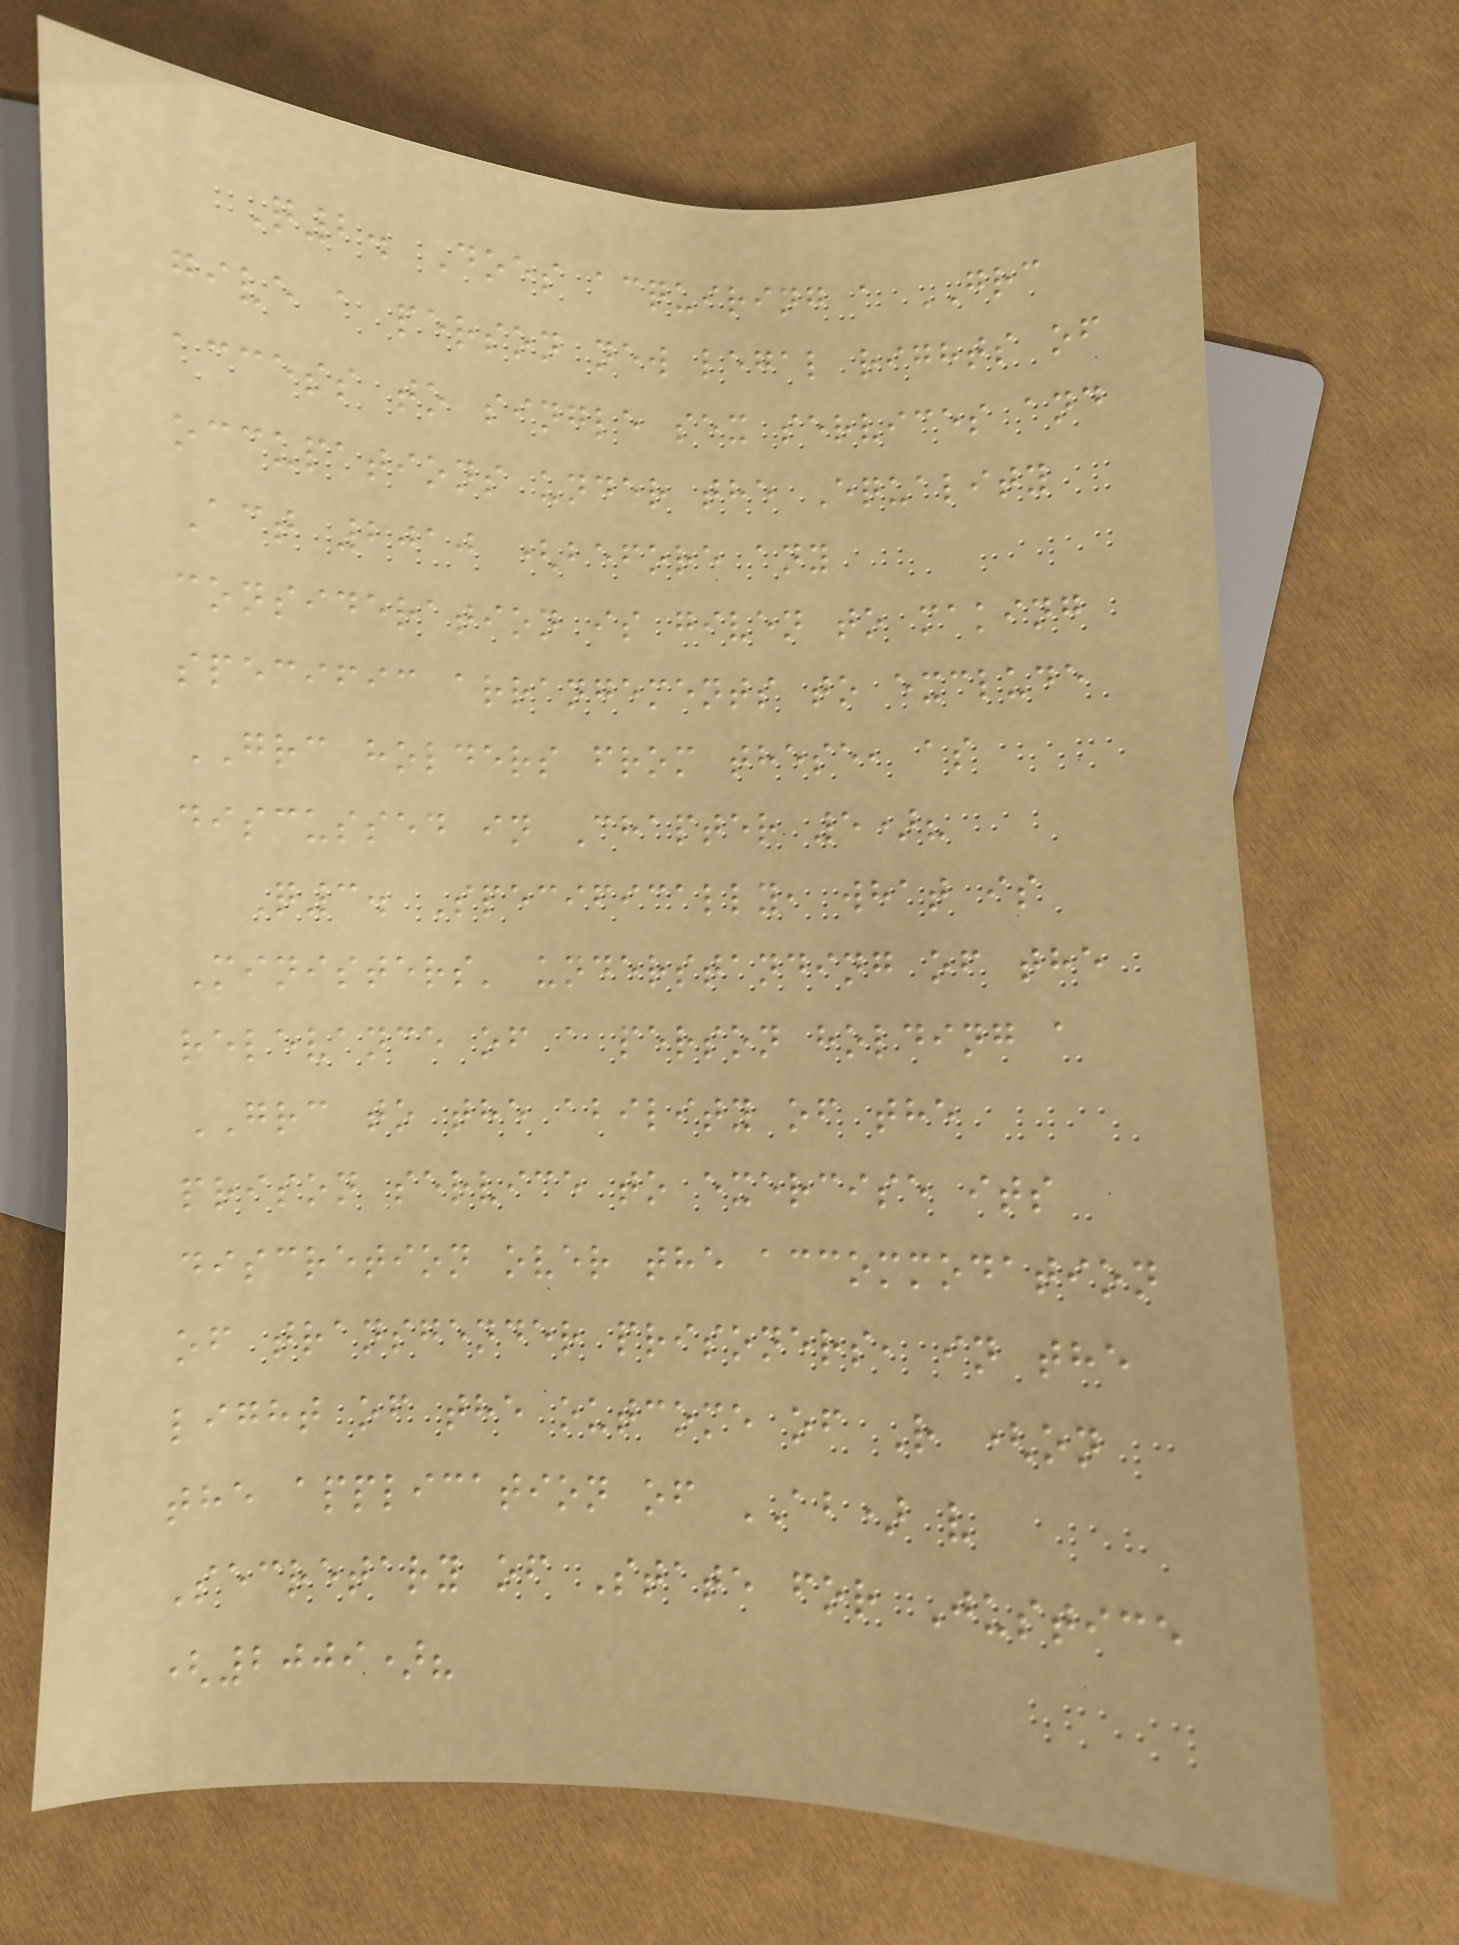Q2. Does acquiring a GRC
give a person new legal rights of
access to single sex services and
occupations under the Equality
Act 2010 (before any
consideration is given to making
specific arrangements to exclude
GRC holders from these, as
discussed in Chapter 5)?
Q3. Specifically, what is
Ministers' understanding of the
relevance of a person holding a
GRC to the ability of the
prison service to exercise its
discretion over the accommodation
of transgender prisoners, in the
light of the outcome of R (on
the application of AB) v
Secretary of State for Justice
(2009)?
